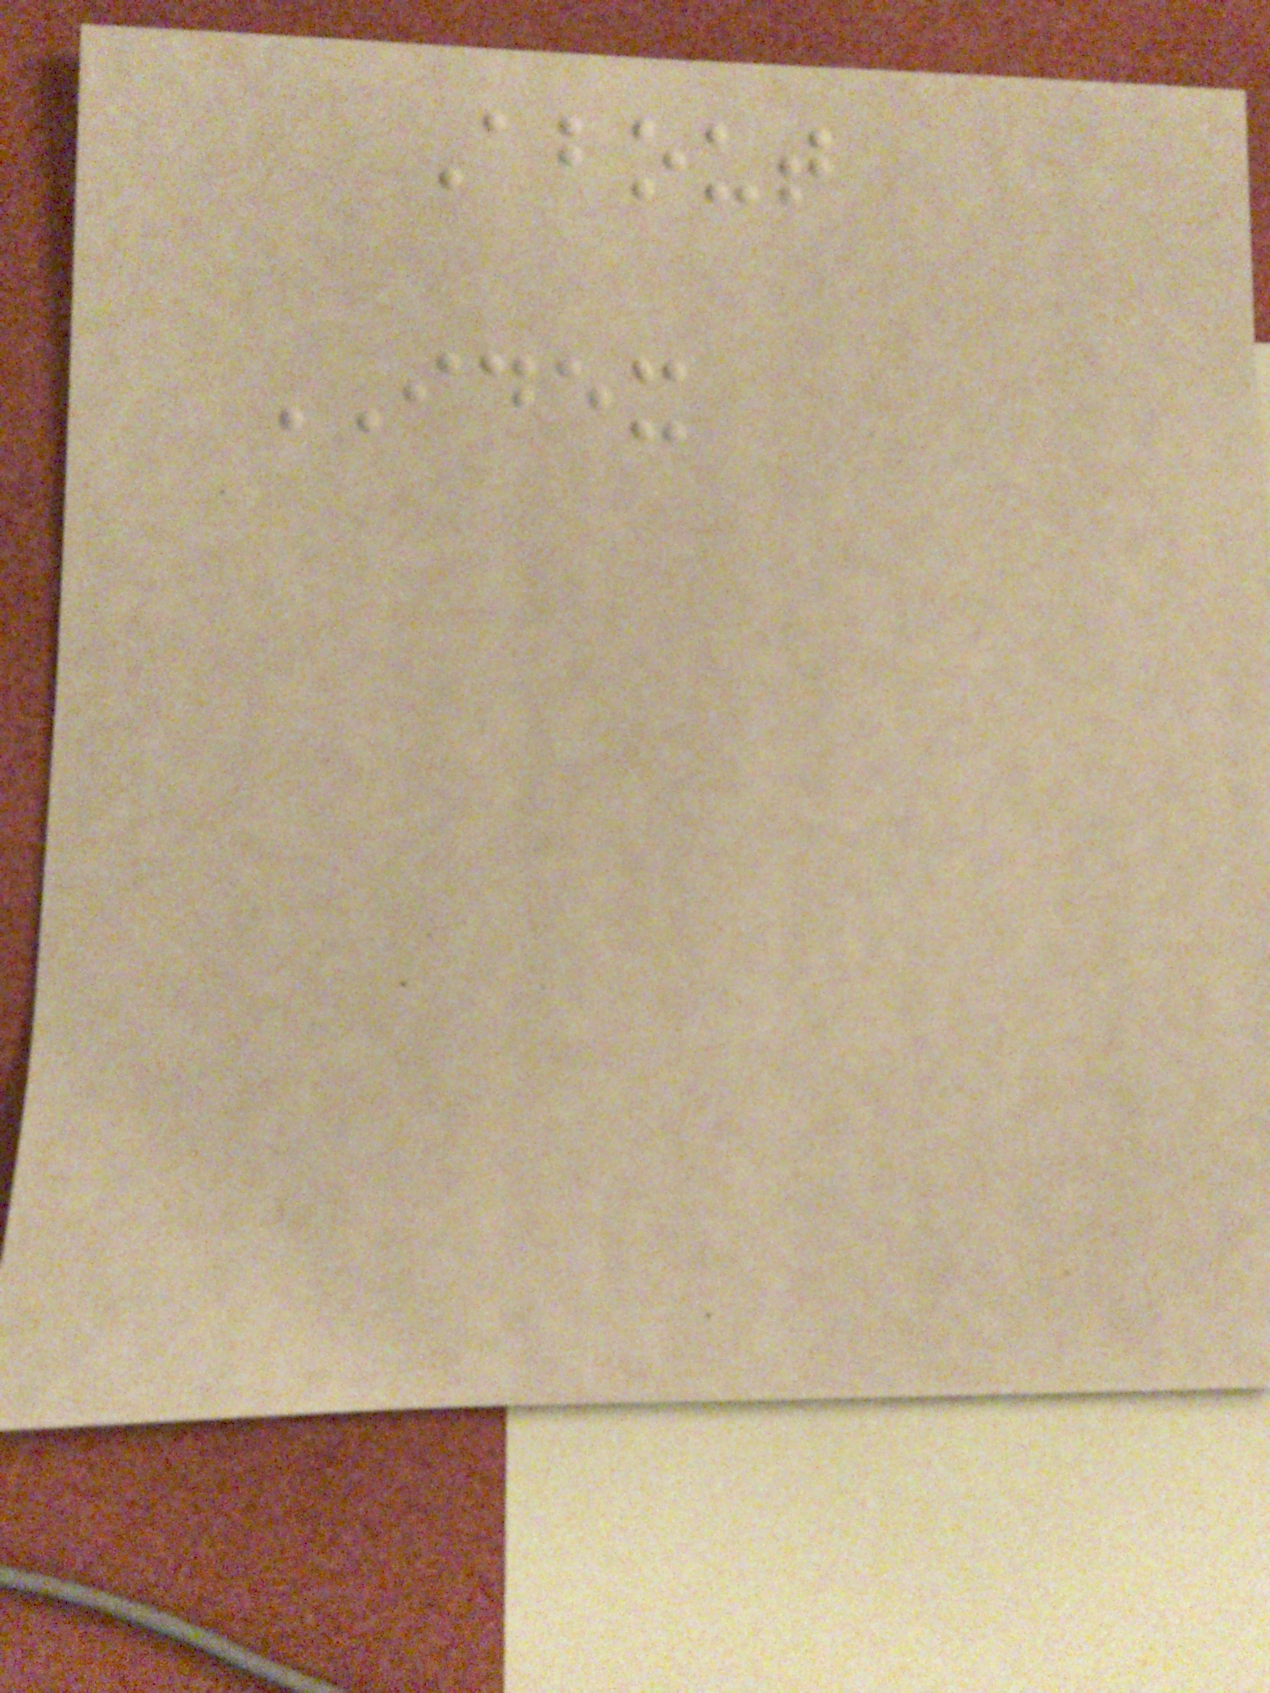About
IDEX
